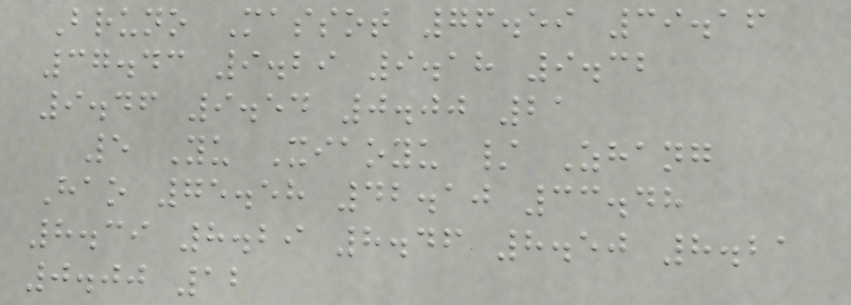Bruno Massot 76.59 39.16
37.43 9.29 9.18 9.32
9.46 9.54 0.00 21
5 Yu Xiaoyu / Zhang
Hao 75.58 42.10 33.48
8.39 8.29 8.46 8.50 8.21
0.00 12
